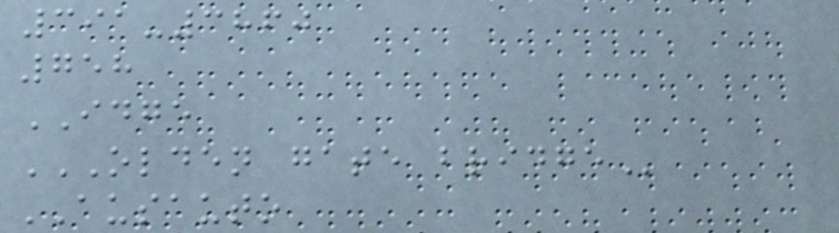391-3860
758
IDGE
OLDEN GATE BRIDGE
AUSAUTO
